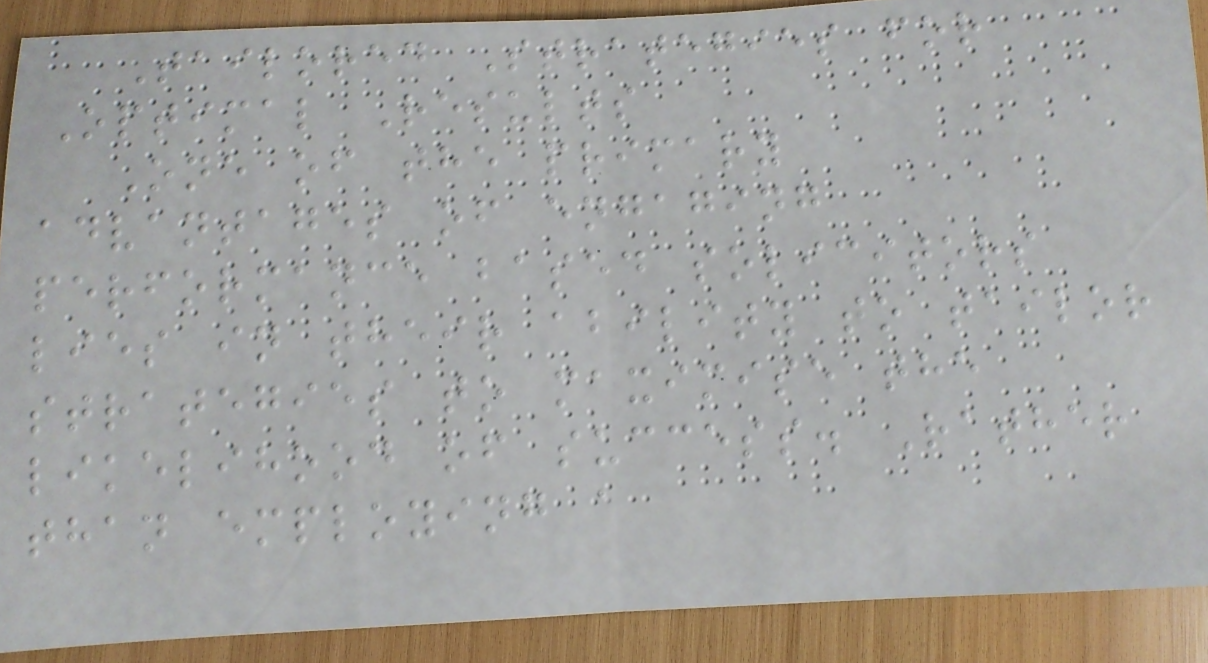Tailored Strategies for
Optimal Results
One of the primary
advantages of engaging
performance based solicitors
lies in their ability to tailor
strategies to maximise the
likelihood of success. Rather
than employing a
